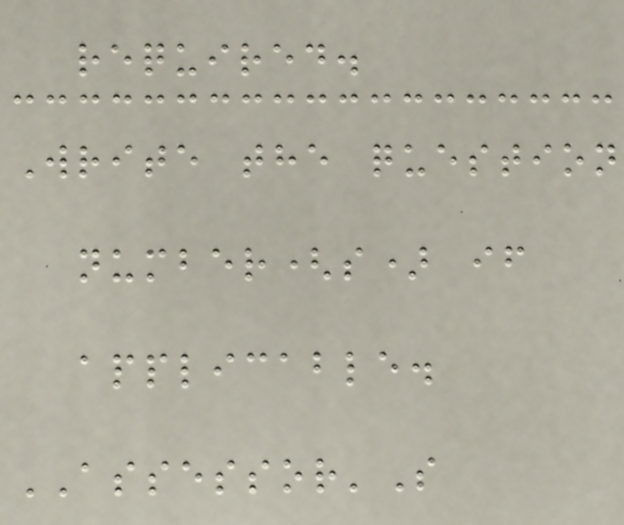required.
Write the question
number(s) if
applicable.
ASSESSOR'S
